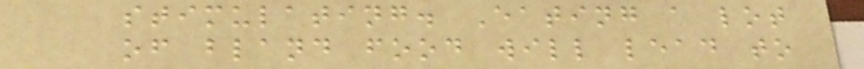stimulating. Eating a lot
of bland food will lead to
